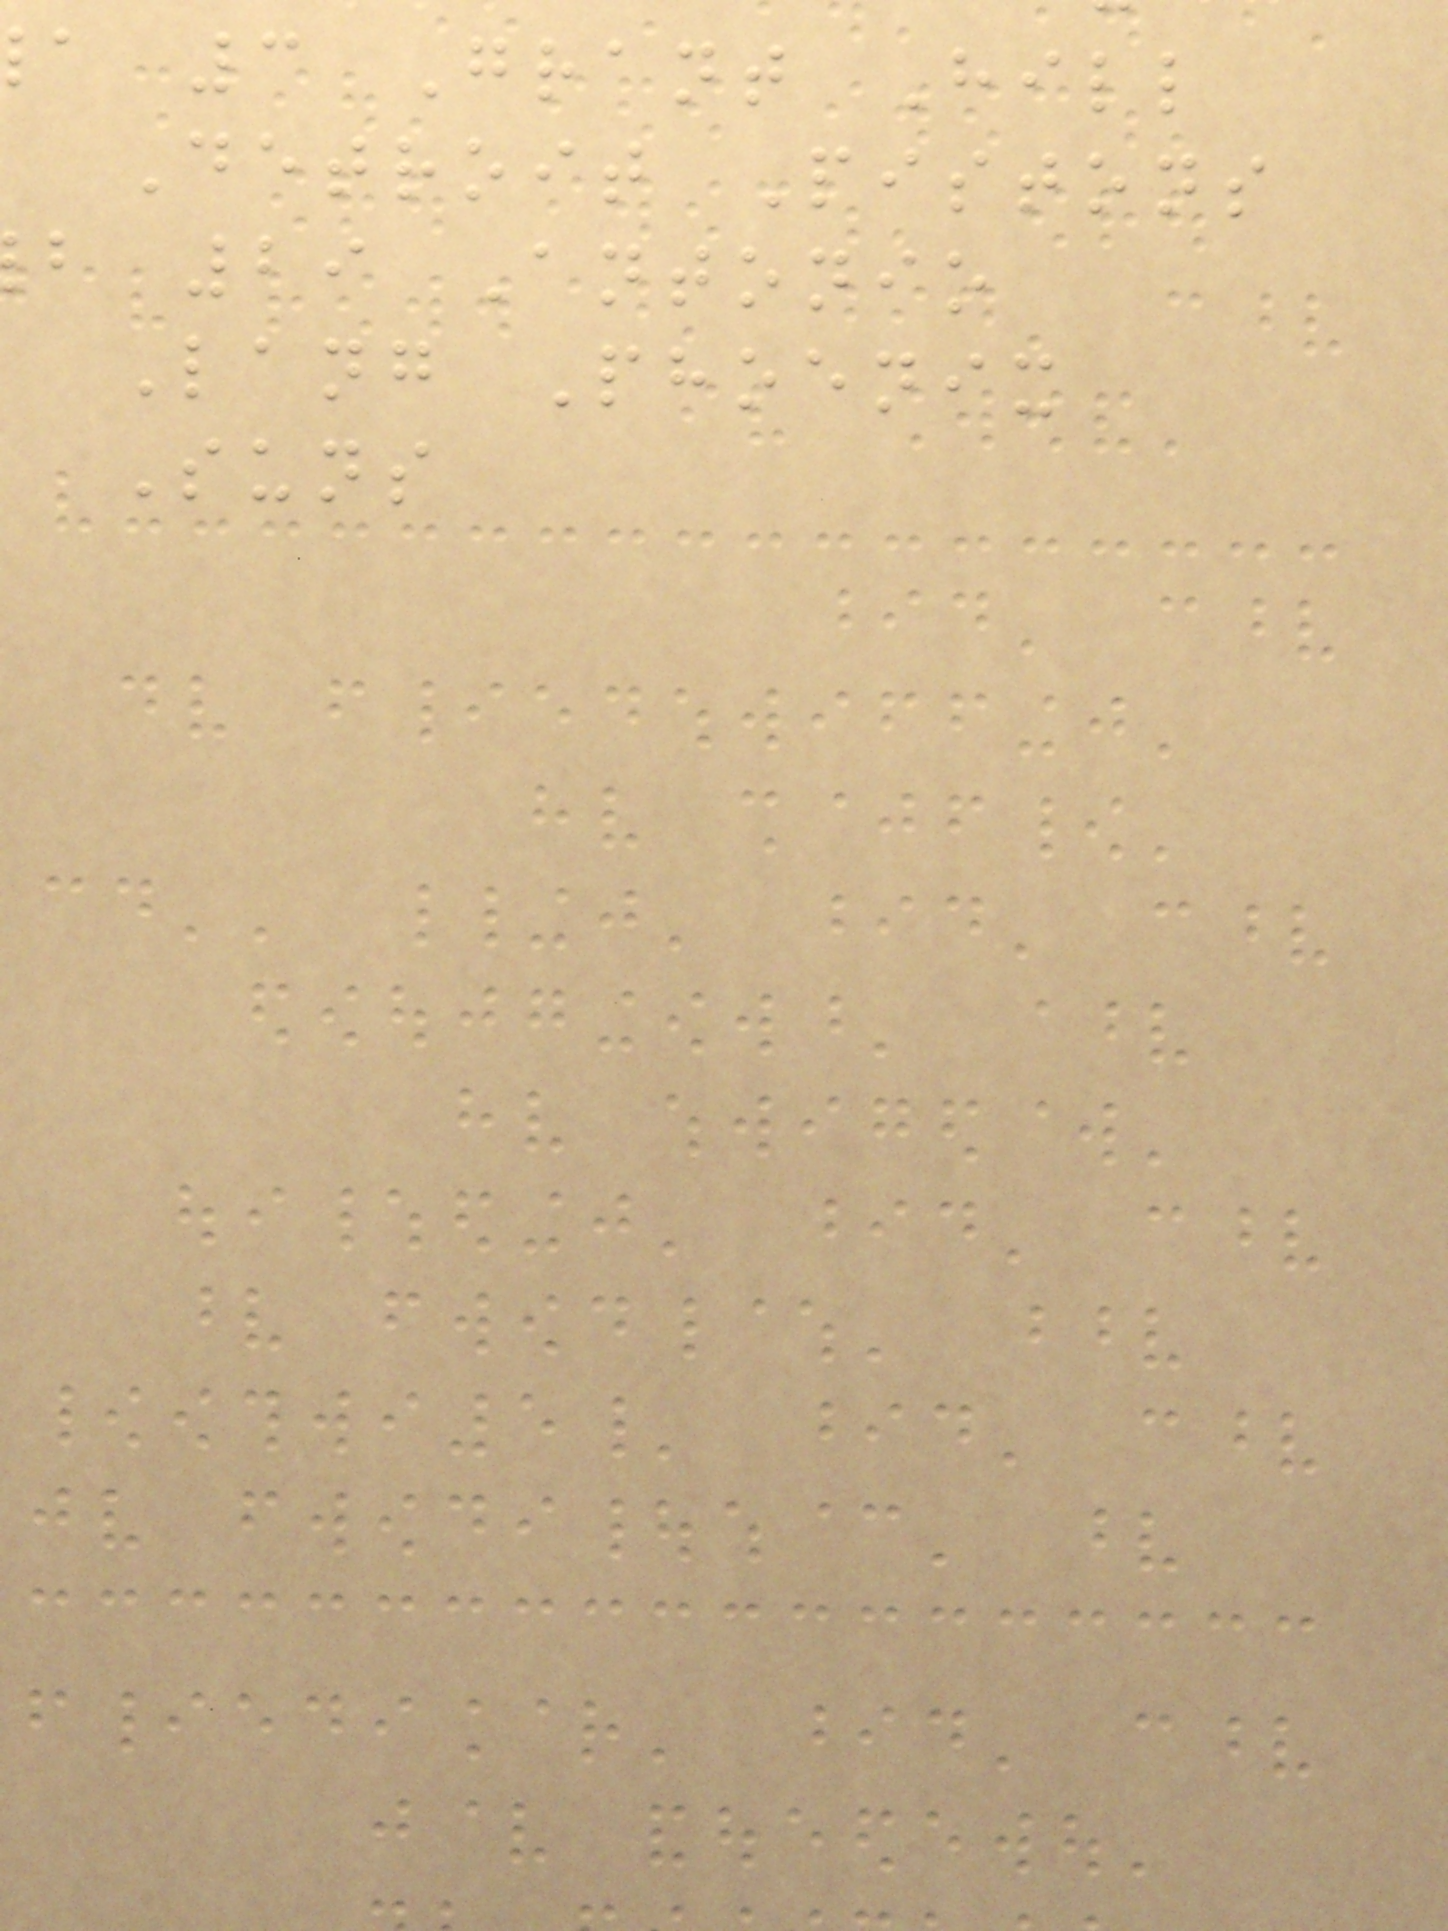a 3 Grant Hill
Detroit Pistons
b 29 Antonio
Lang Phoenix
Suns
